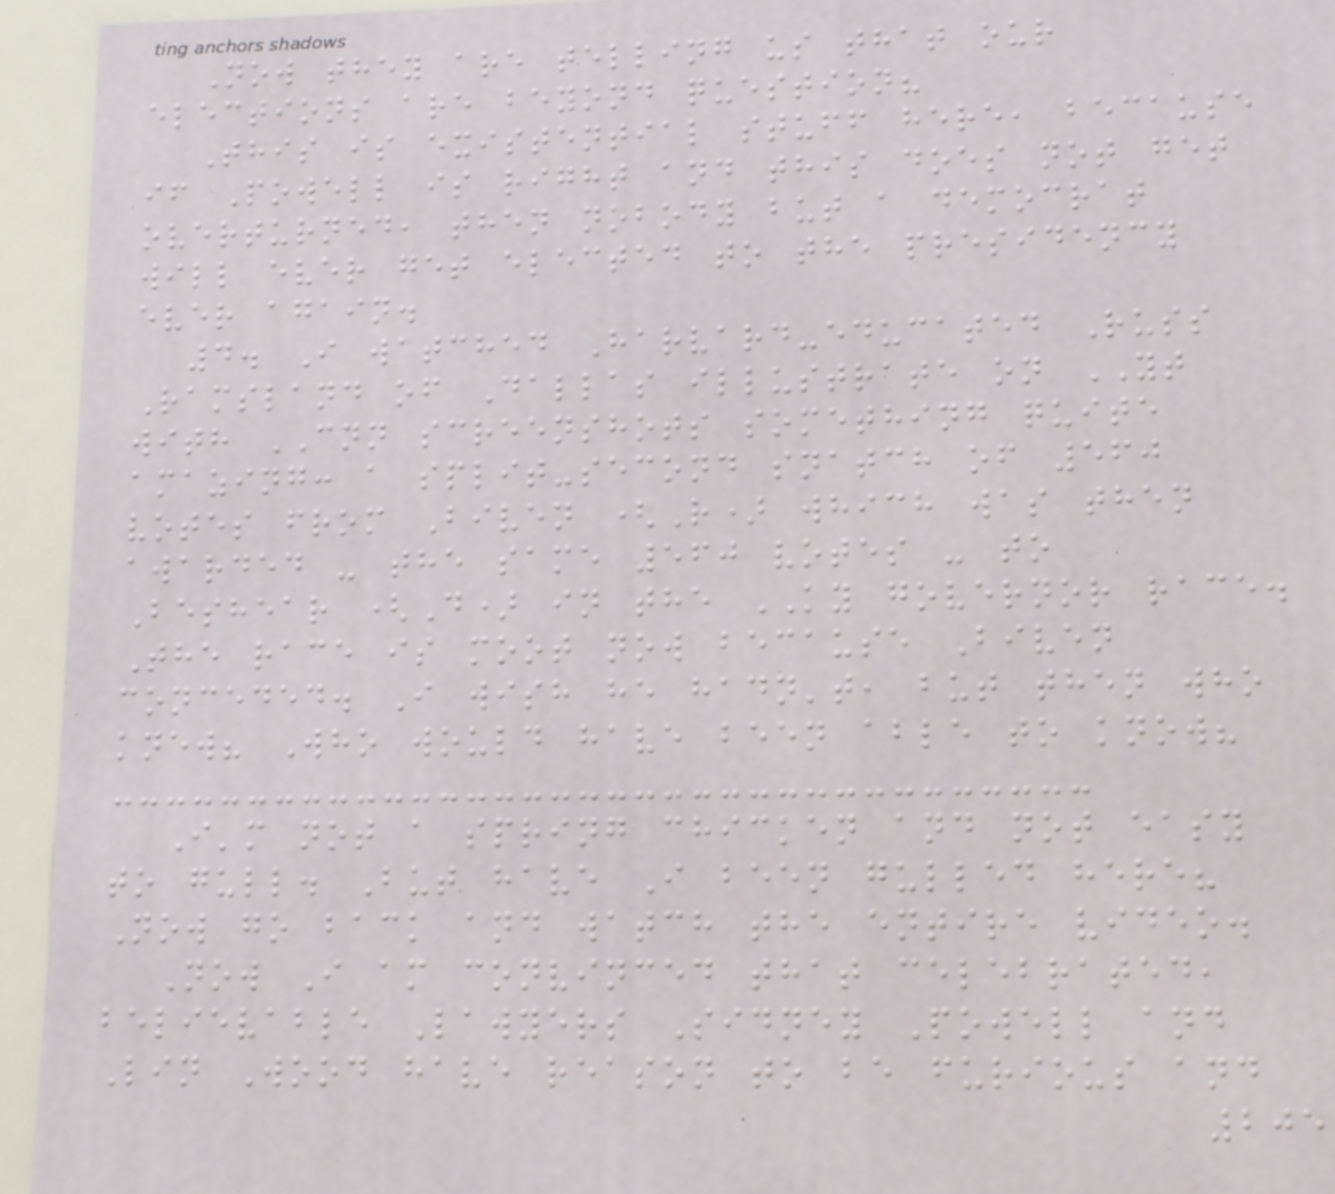Now they are telling us that our
elections are beyond question?
This is existential stuff here, because
if Powell is right and this does not get
overturned, then nobody but a democrat
will ever get elected to the presidency
ever again.
4. I watched Harvard-educated Russ
Ramsland of Dallas illustrate on YT
with CNN screenshots something quite
amazing: a split-second snatch of 560
votes from Biven (R) which was then
awarded - the same 560 votes - to
Beshear (D) in the KY governor race.
The race is moot now because Biven
conceded. I wish he hadn't, but then who
knew? Who would have been able to know?
I'm not a spring chicken and not easy
to gull. But have I been gulled here?
Now go back and watch the entire video.
Now I am convinced that celebrated,
believable Lawyers Sidney Powell and
Lin Wood have reason to be furious and
205
